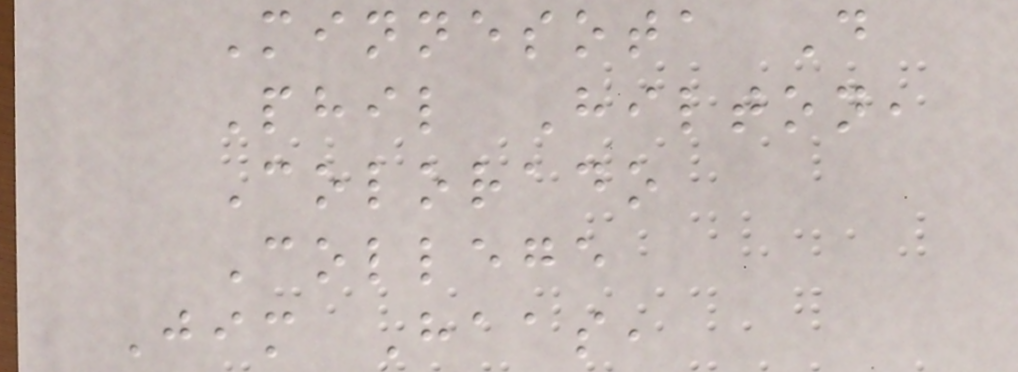Minnesota D
Phil Hilton,
Colorado
College
Jim Haas,
